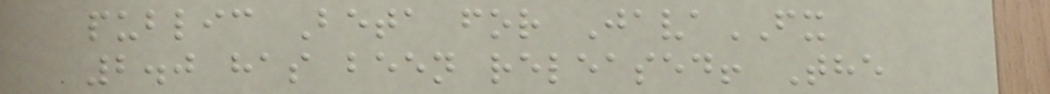public Beta for JavaFX
2.0 has been released! The
